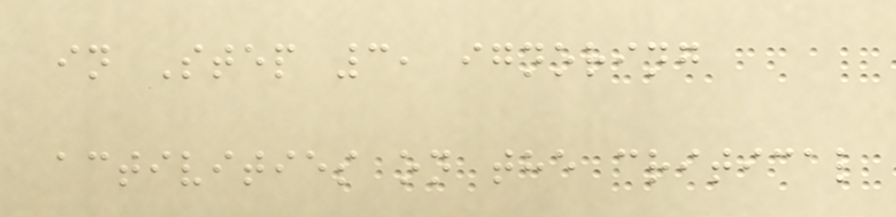in Step 3, ignoring
activities on the critical
